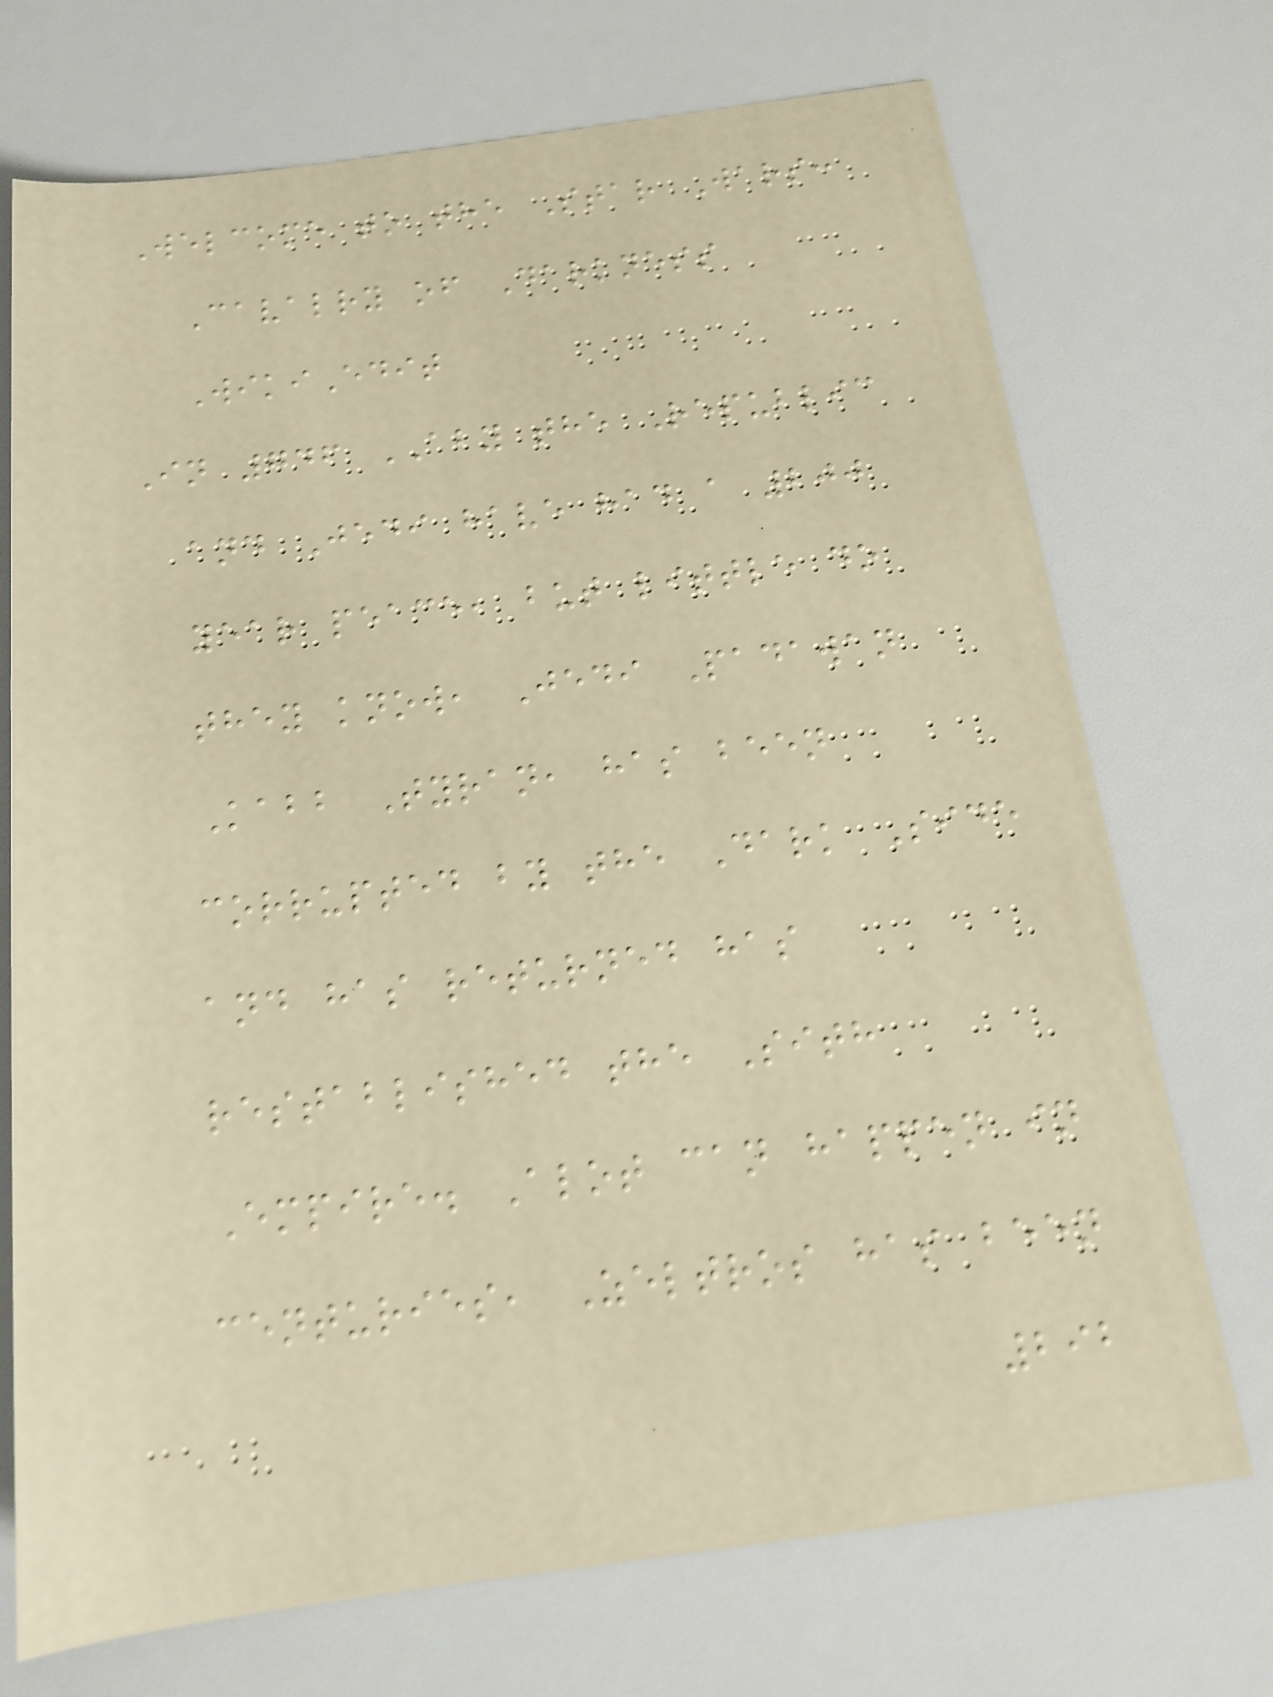Welcome to the Star Wars:
Cavalry of Darkness
WikiEdit
In 746 ABY the Republic
and Jedi have had a 200
year peace, but little do
they know, Jedi Padawan
Kabb Tyran, has been
corrupted by the Dark Side
and has returned has
restablished the Sith
Empire. Alot can happen in
centuries, Zeltros has been
292
